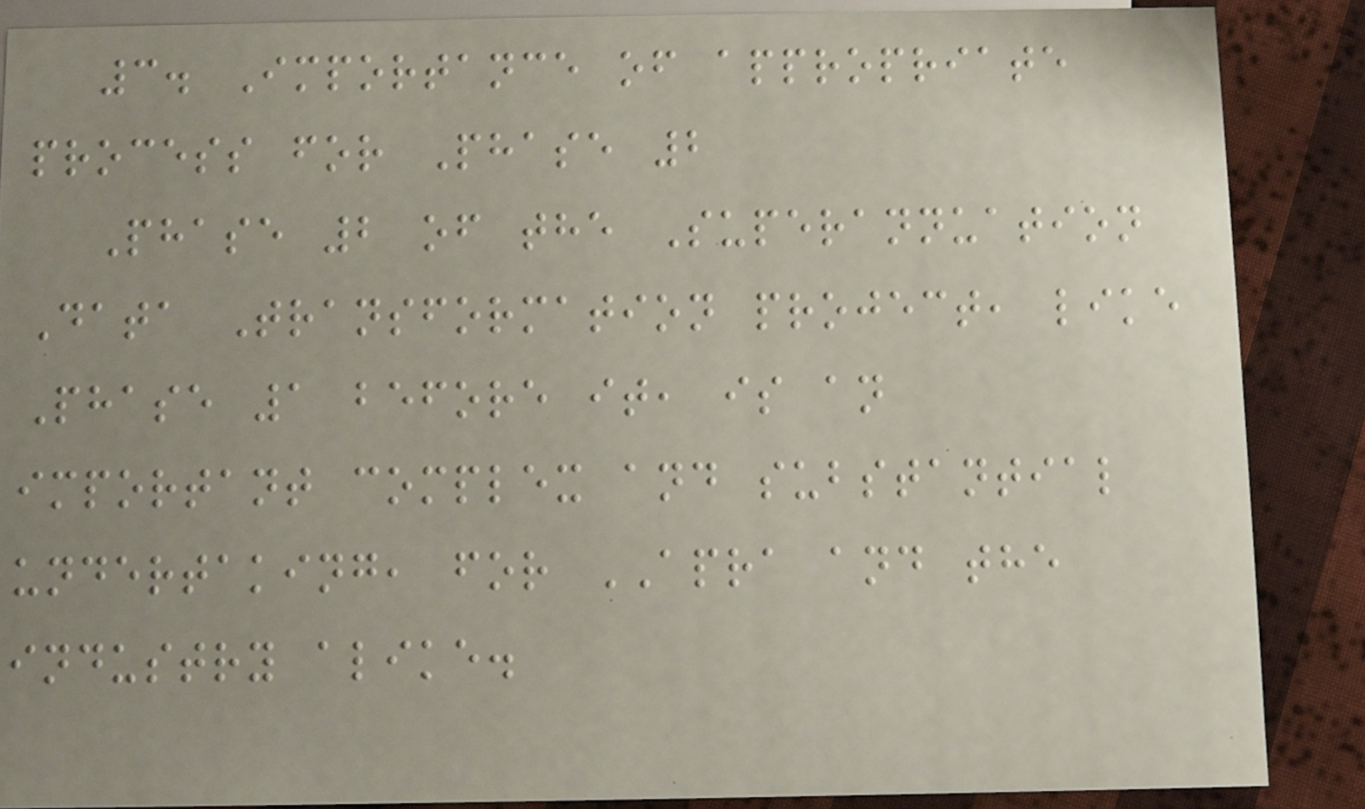3. Importance of appropriate
process for Phase 2
Phase 2 of the Superannuation
Data Transformation project, like
Phase 1 before it, is an
important complex and substantial
undertaking, for APRA and the
industry alike.
